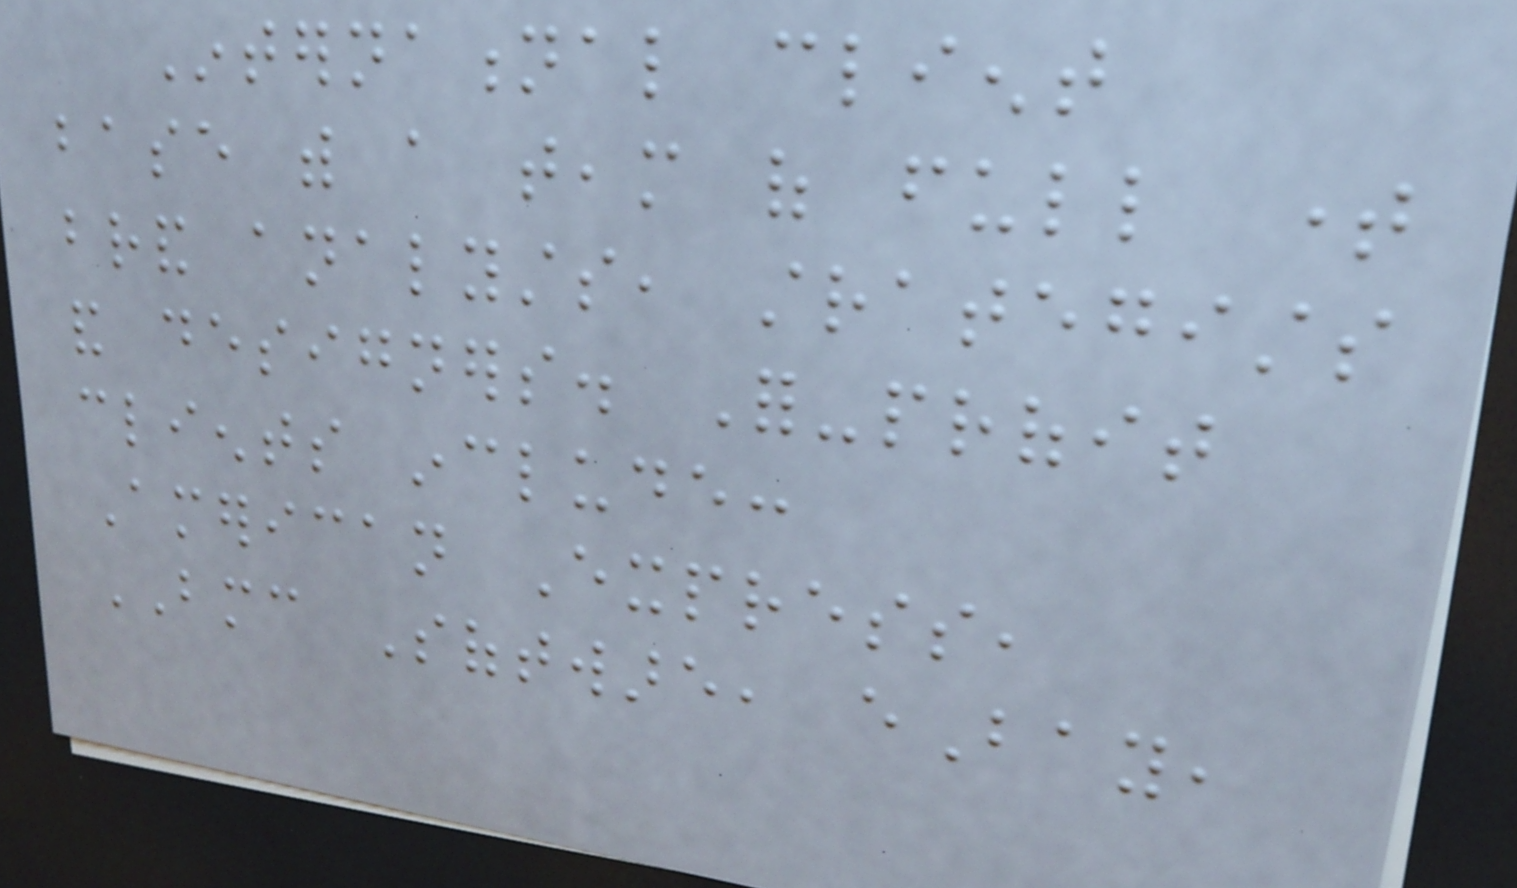International client
base with a team of full time
brand analysts, strategists
and designers. For-profit
clients include:
American Express,
BMC Software, eBay,
